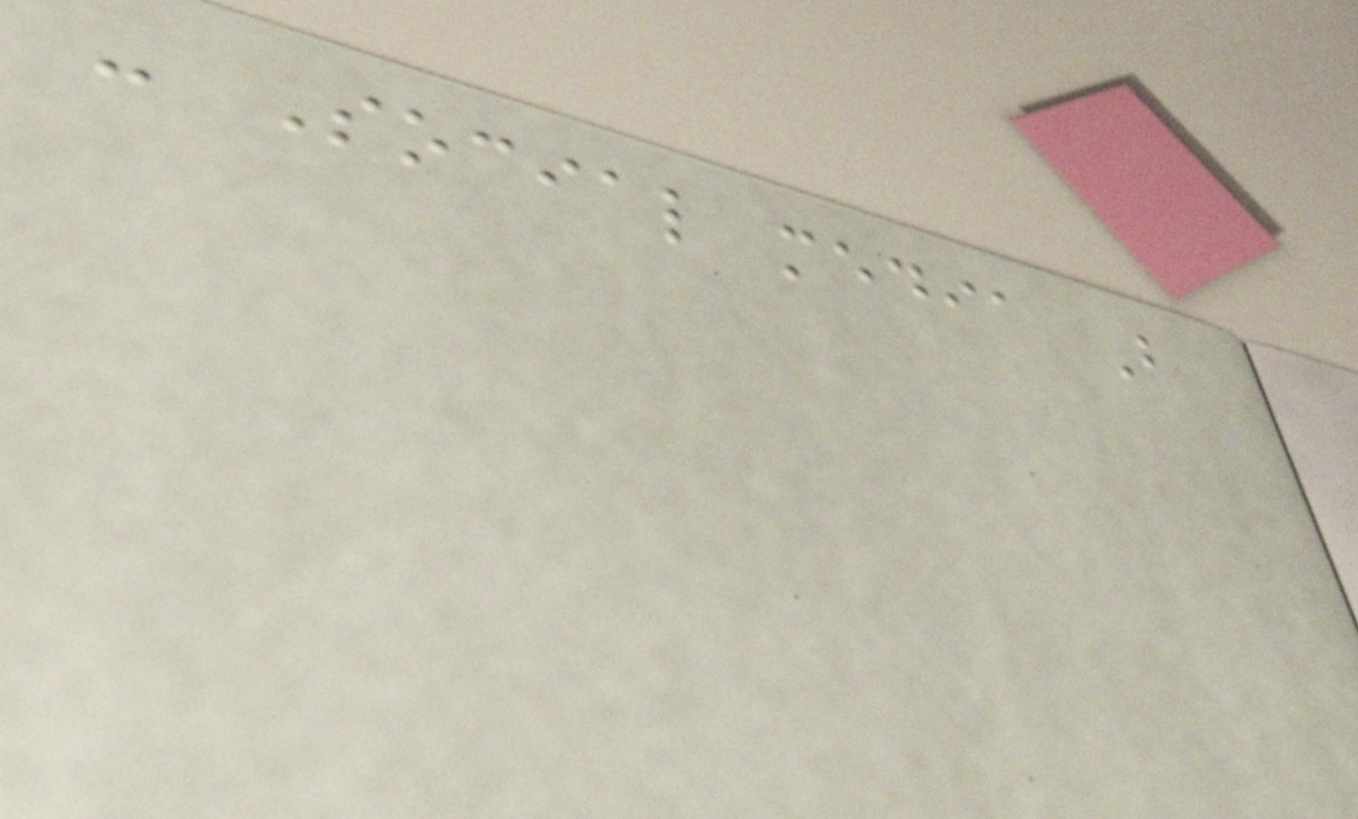- Social media B
